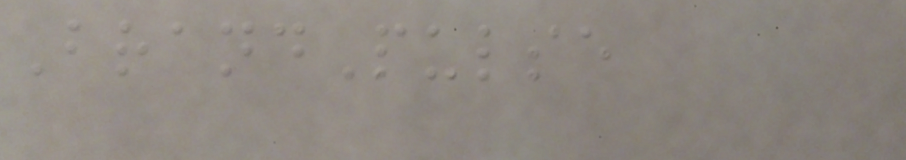BrandPulse
